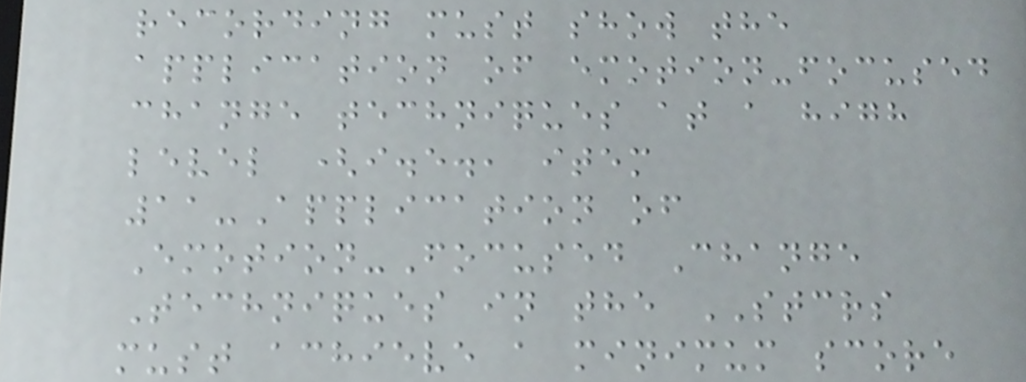recording must show the
application of emotion-focused
change techniques at a high
level (i.e., item
11-Application of
Emotion-Focused Change
Techniques in the STCRS
must achieve a minimum score
